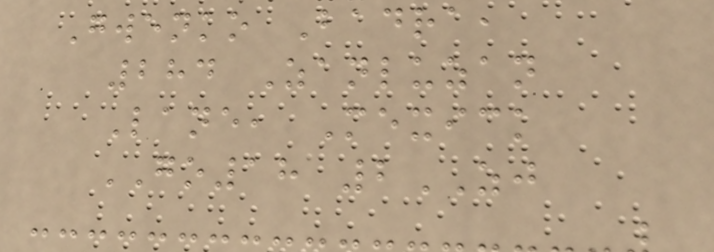Gwenko Badra,
284 Zanluzan
Lane, Mexick
GO18 2ZJ
